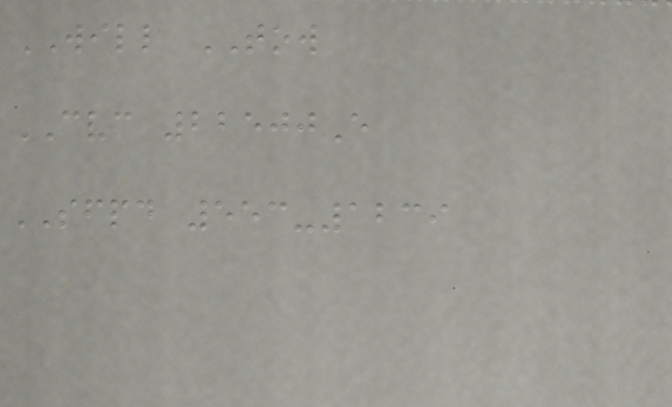WILL TOW
CVC 22500E
SFPD 553-1239
